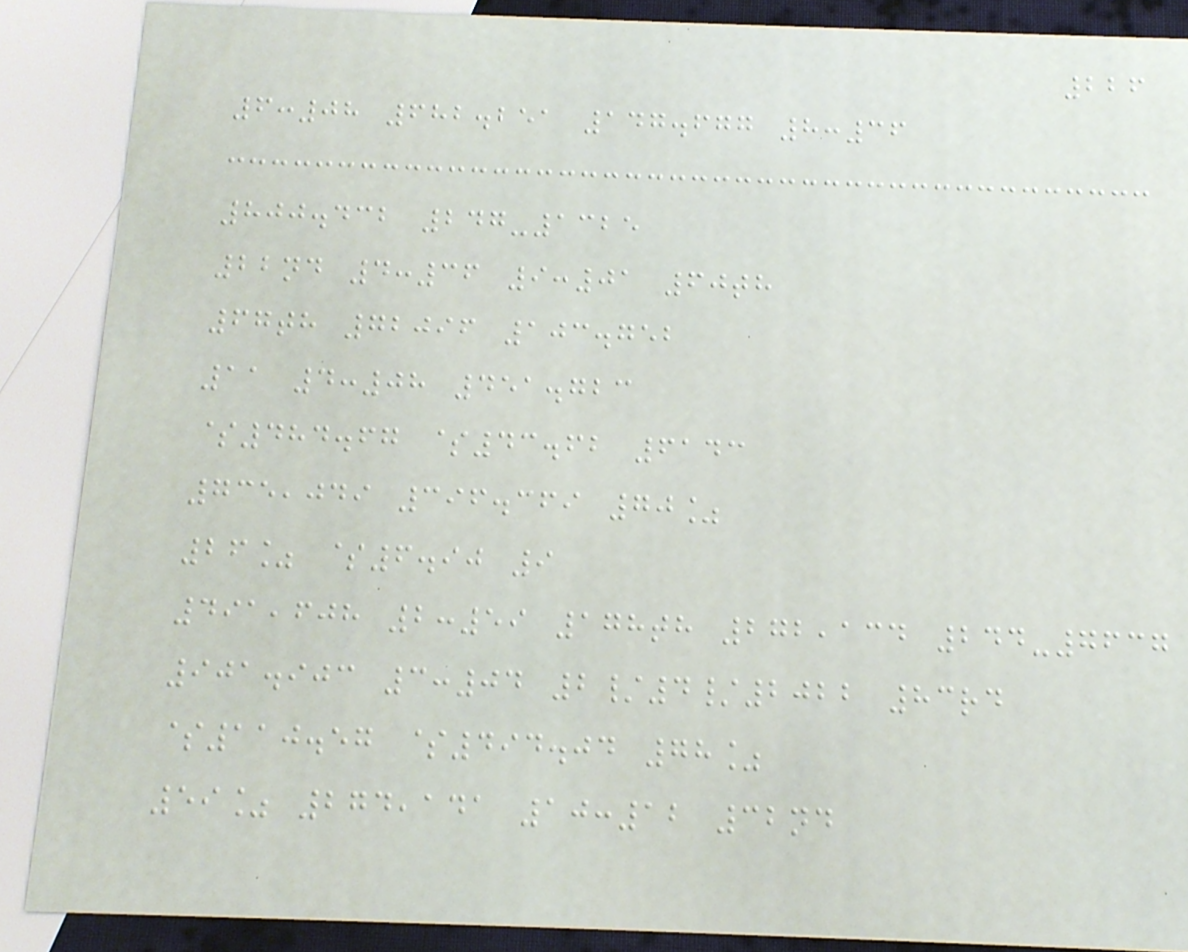226
6:08 682.251 147.677 8:36
800.432 247-1325
22nd 4:36 9:01 60th
67th 72096 103.752
11 4:08 451.723
$484.67 $43.62 6143
735,049 396.369 70%
26% $6.90 9
491,608 2:59 178th 272,134 244-7637
901.903 3:04 2/4/2022 83rd
$110.57 $494.04 78%
59% 274,141 10:12 32nd
